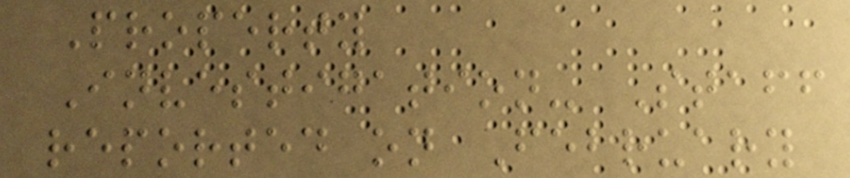Property
Investigation- Staff
reported on February
